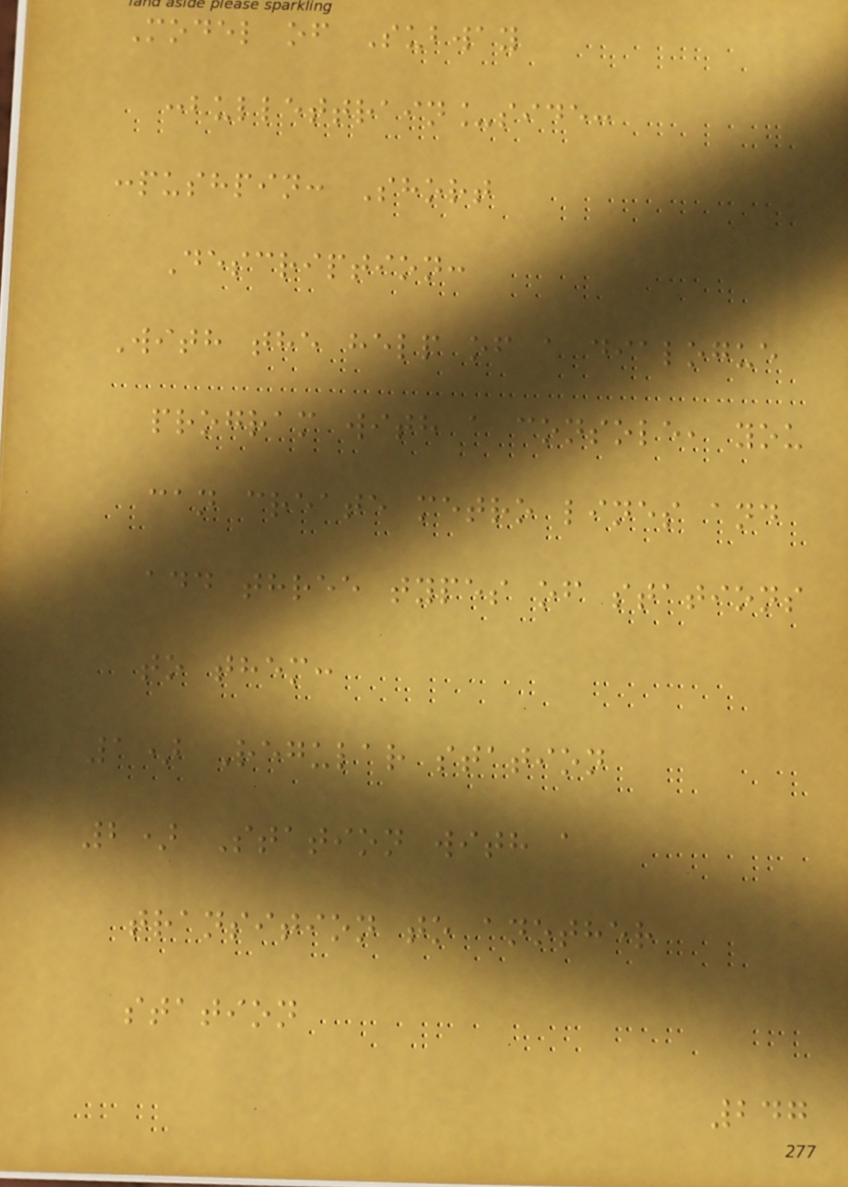Model of Subway
:bullettrain_side:
:pushpin: Short
Description:
With the help of a dialogue
program with a console, you
can create metro lines and
add three types of stations
to them:
1) Regular station
2) Station with a
transition to another
station
247
